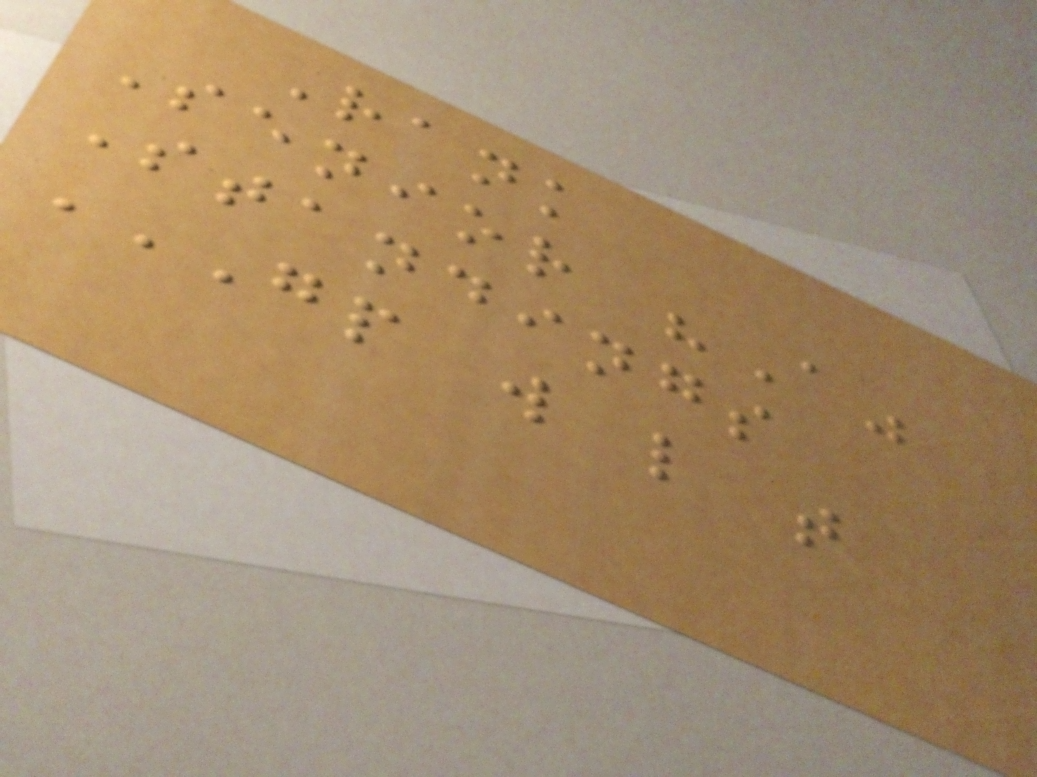Rank
Senior "A"
Standings
GP W L T
